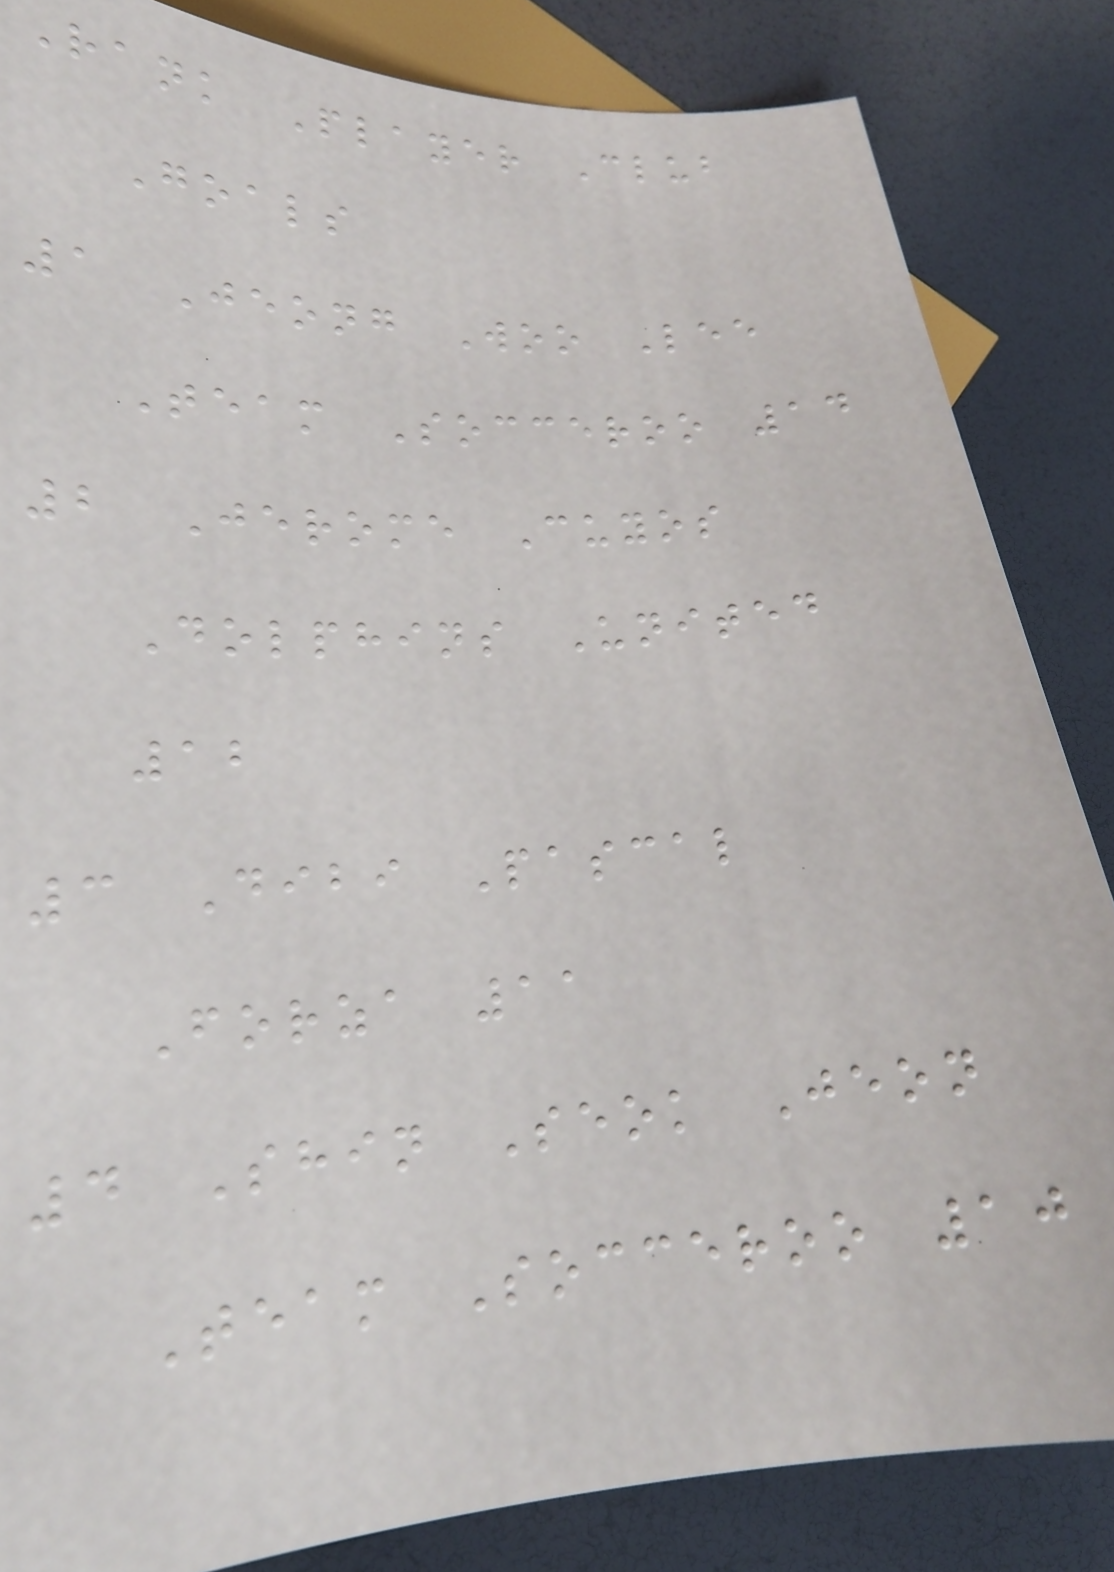Rank Player Club
Goals
1 Jeong Woo Lee
Team Socceroo 14
2 Jerome Cuyos
Dolphins United
12
3 Dibi Pascal
Forza 11
4 Shin Seok Jeon
Team Socceroo 10
